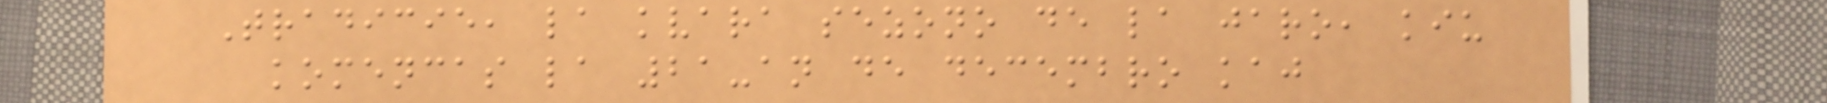Tradicie, la kvara sezono de la jaro, kiu
komencas la 21-an de decembro kaj
